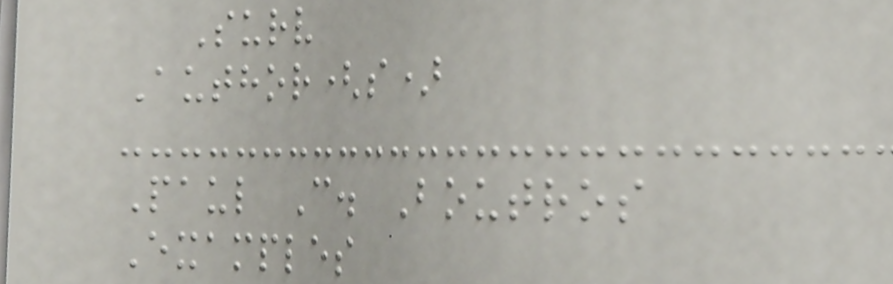Surv
Author(s)
Paul C. Boutros
Examples
